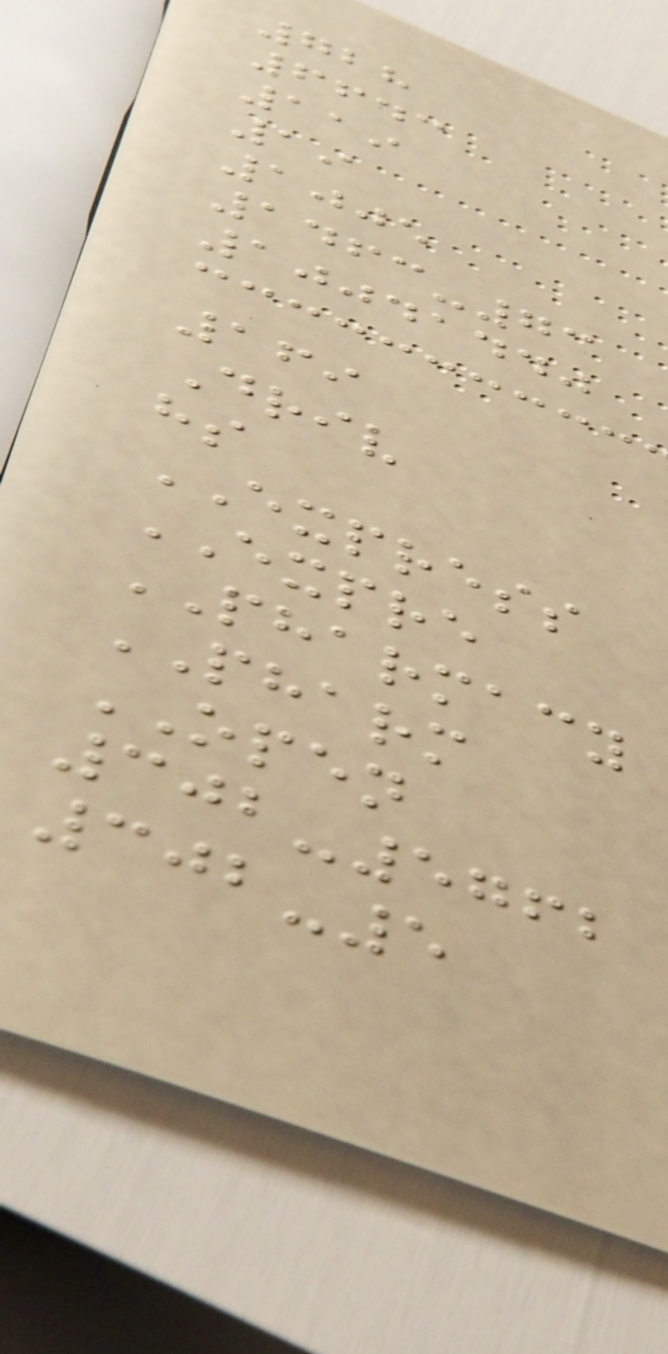728
6643
119
19
1005
1463-73
10041440
169
Driv
hs
EXPRESS
EXPRE
PHARMACY
PHARM
OPEN
302-5762
302-5
